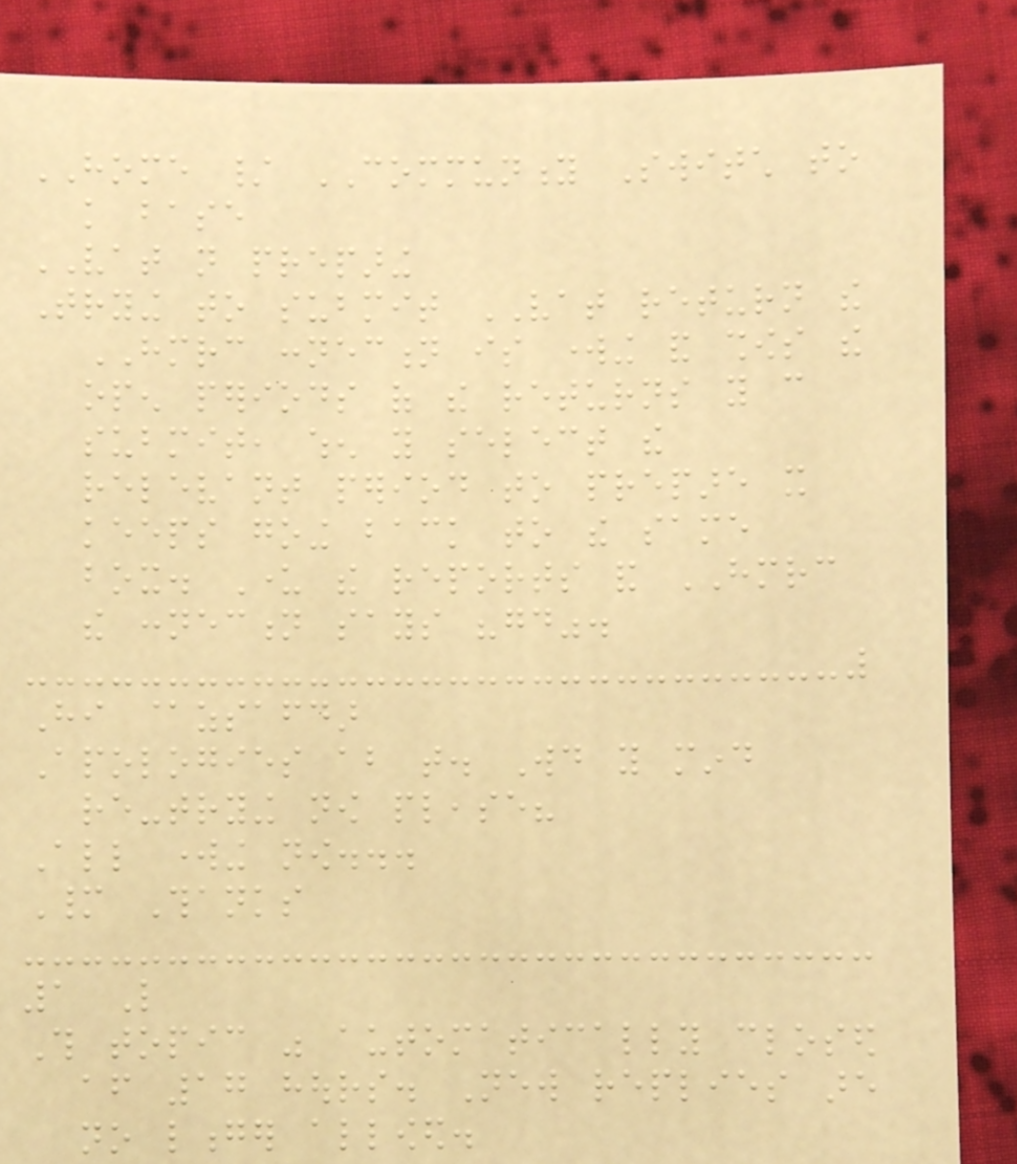HOME / COMMUNITY Switch to
knowledge base
VAT not preparing
Trying to submit VAT return the
HMRC connection is working and shows the
open periods of the returns you can
submit, when you select the
relevant period to prepare it
keeps going back to the same
box. Under the reports and HMRC
the connection says "good".
Hi @zsafdar
Apologies about that. Would you mind
re-trying now please?
All working now...
Many Thanks
1 Like
This topic was automatically closed
after 17 hours. New replies are
no longer allowed.
